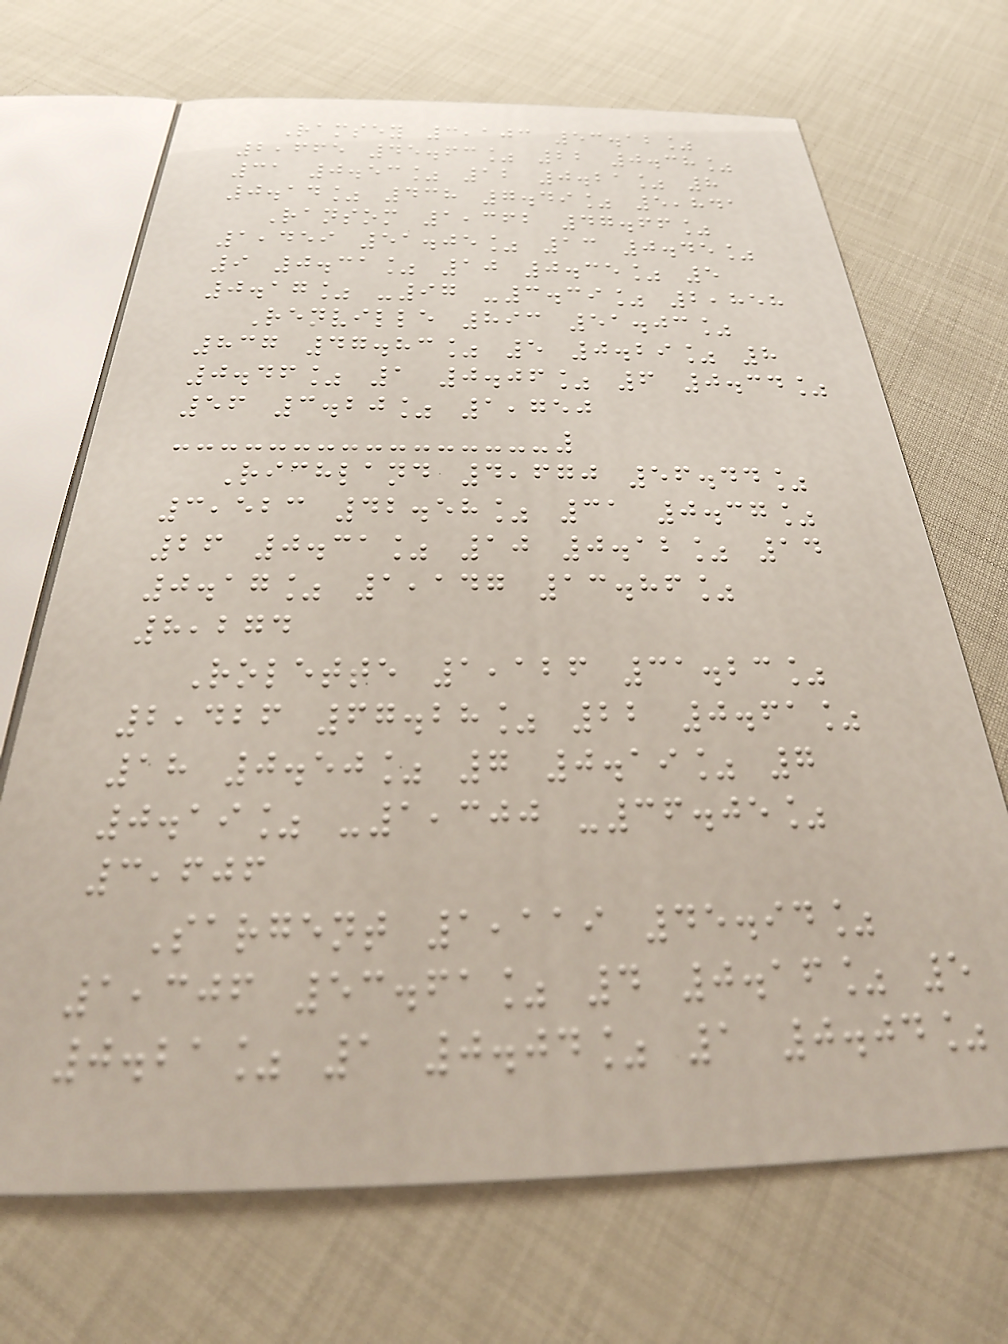Ramsey 3,103 53.12%
2,665 45.63% 22 0.38%
31 0.53% 12 0.21% 8
0.14% 438 7.49% 5,841
Ransom 1,362 47.66%
1,459 51.05% 13 0.45%
9 0.31% 10 0.35% 5
0.17% -97 -3.39% 2,858
Renville 893 51.03%
837 47.83% 5 0.29% 8
0.46% 1 0.06% 6 0.34%
56 3.20% 1,750
Richland 4,670 56.44%
3,523 42.58% 31 0.37%
26 0.31% 10 0.12% 14
0.17% 1,147 13.86%
8,274
Rolette 1,126 31.23%
2,426 67.28% 22 0.61%
18 0.50% 7 0.19% 7
0.19% -1,300 -36.05%
3,606
Sargent 1,119 45.94%
1,306 53.61% 4 0.16% 5
0.21% 1 0.04% 1 0.04%
